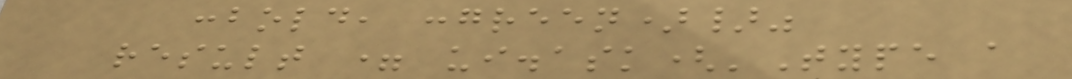:bold, :green)}"
result = ui.ask('Type a
